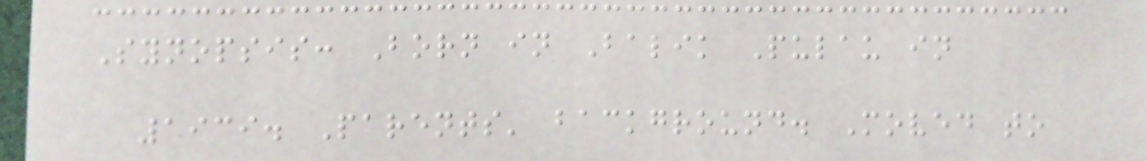Synopsis: Born in Balik Pulau in
1939. Parents' background. Moved to
